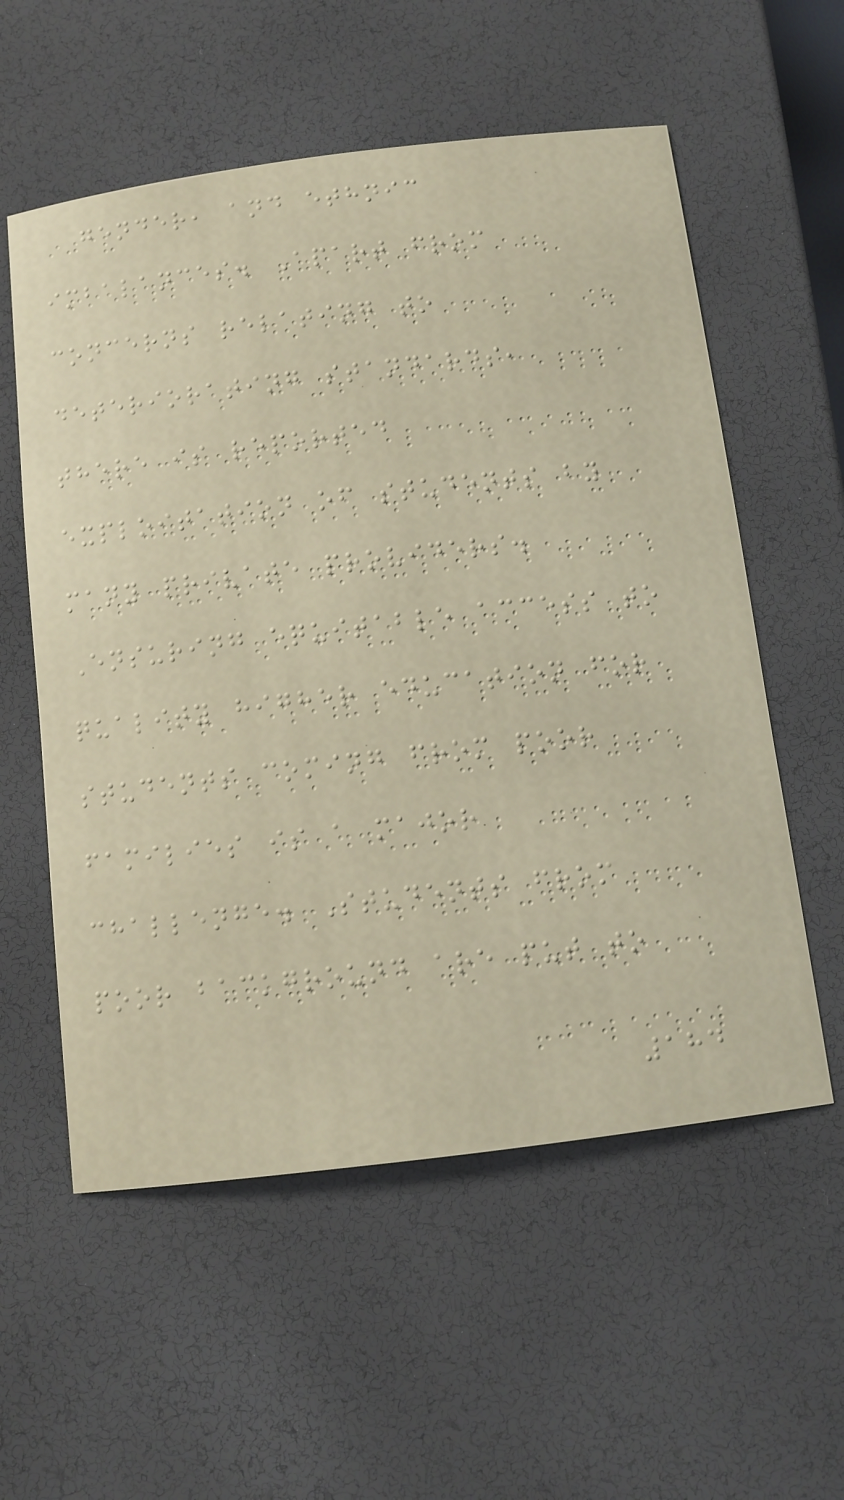gender, and ethnic
imbalances. Apart from
concerns relating to
deteriorating standards,
there is reported
exploitation of students by
many private providers.
Ensuring equitable access to
quality higher education for
students coming from poor
families is a major
challenge. Students from
poor background are put to
184
